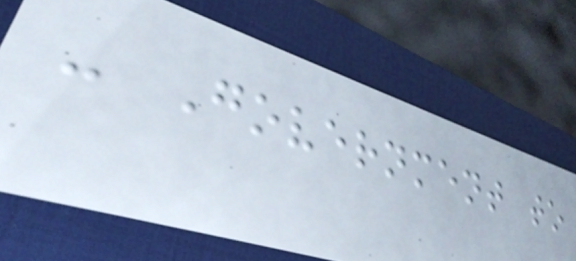- Government to
